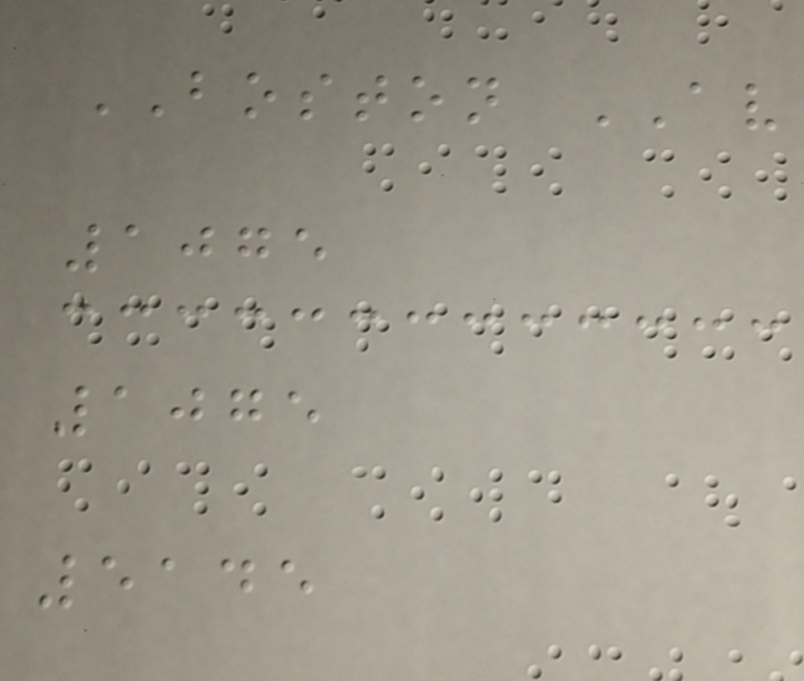BOSTON AV
1075
1075
5145
